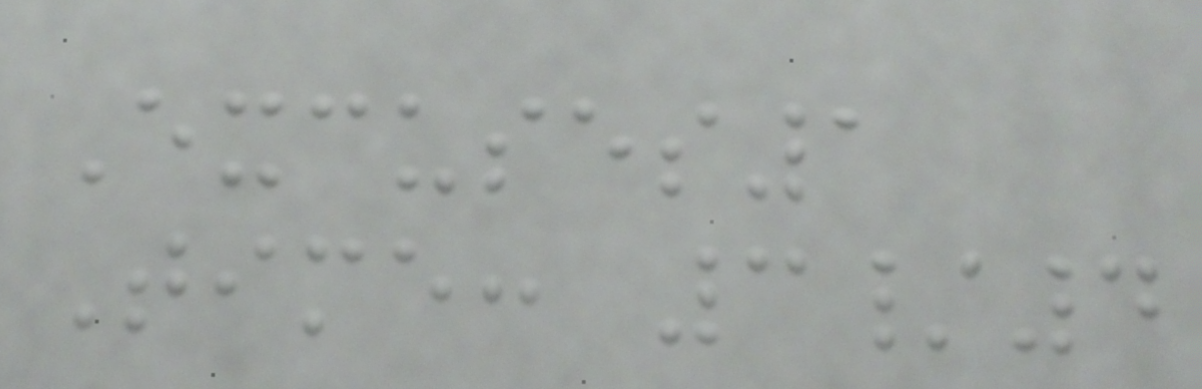Excuses1
Time: 3/4
